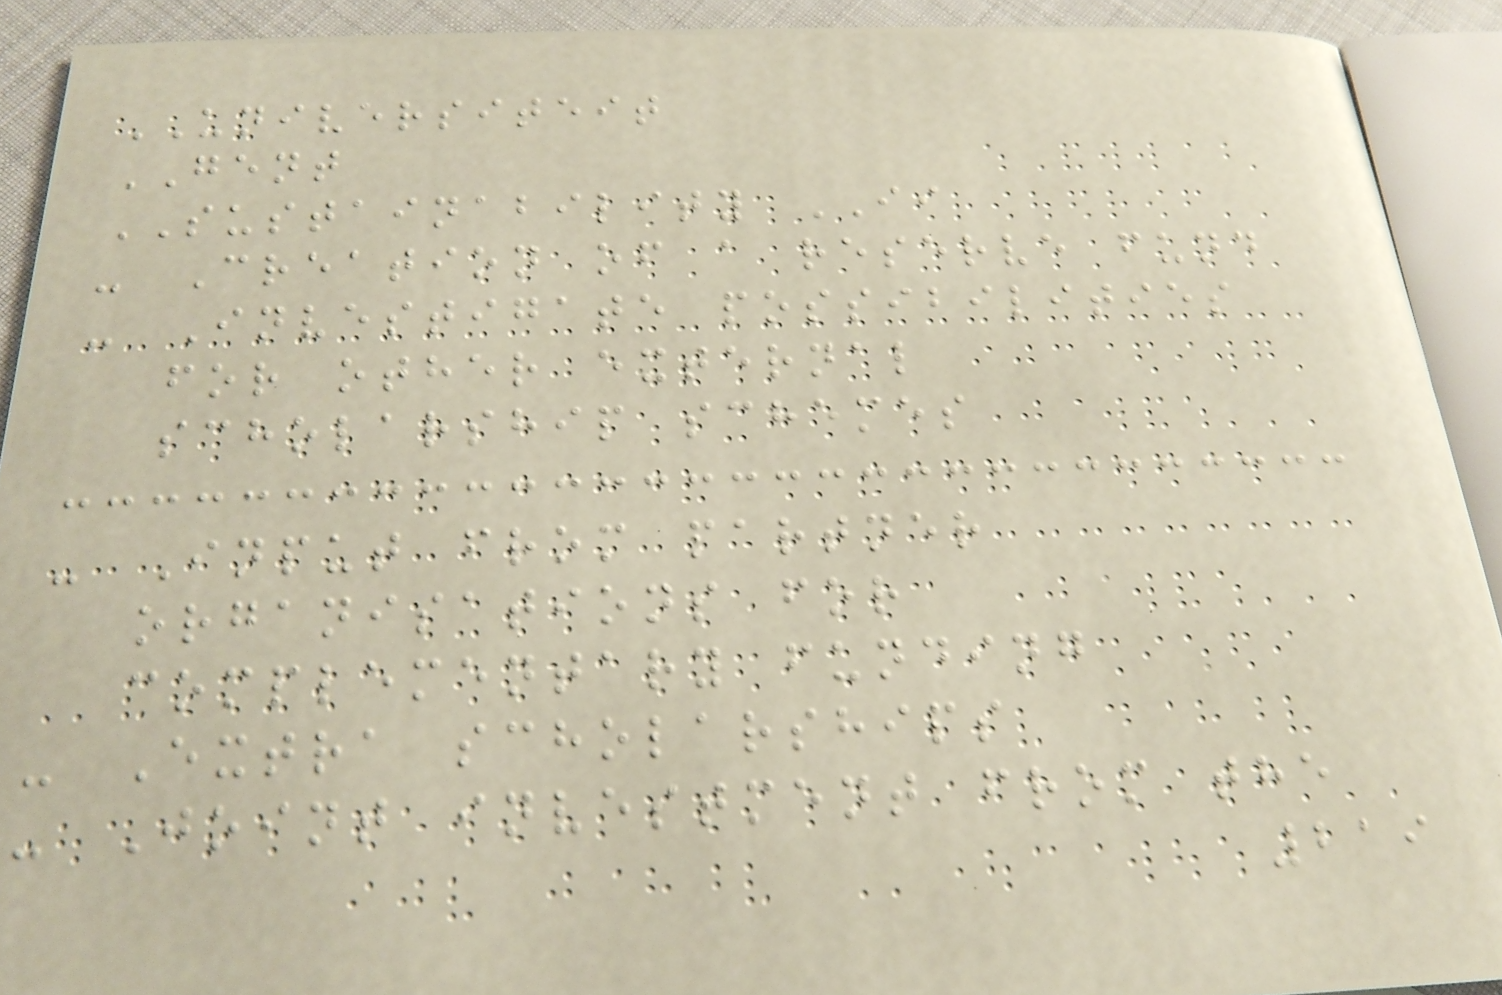UNIVERSITEIT
GENT
SUSTAINABILITY II
- Creation of a reserve fund
- Investigate possibilities
for other external
scholarship schemes
- Input from partner
organisations for
complementary funding
- Extra scholarships
- Joint investment from the
219
